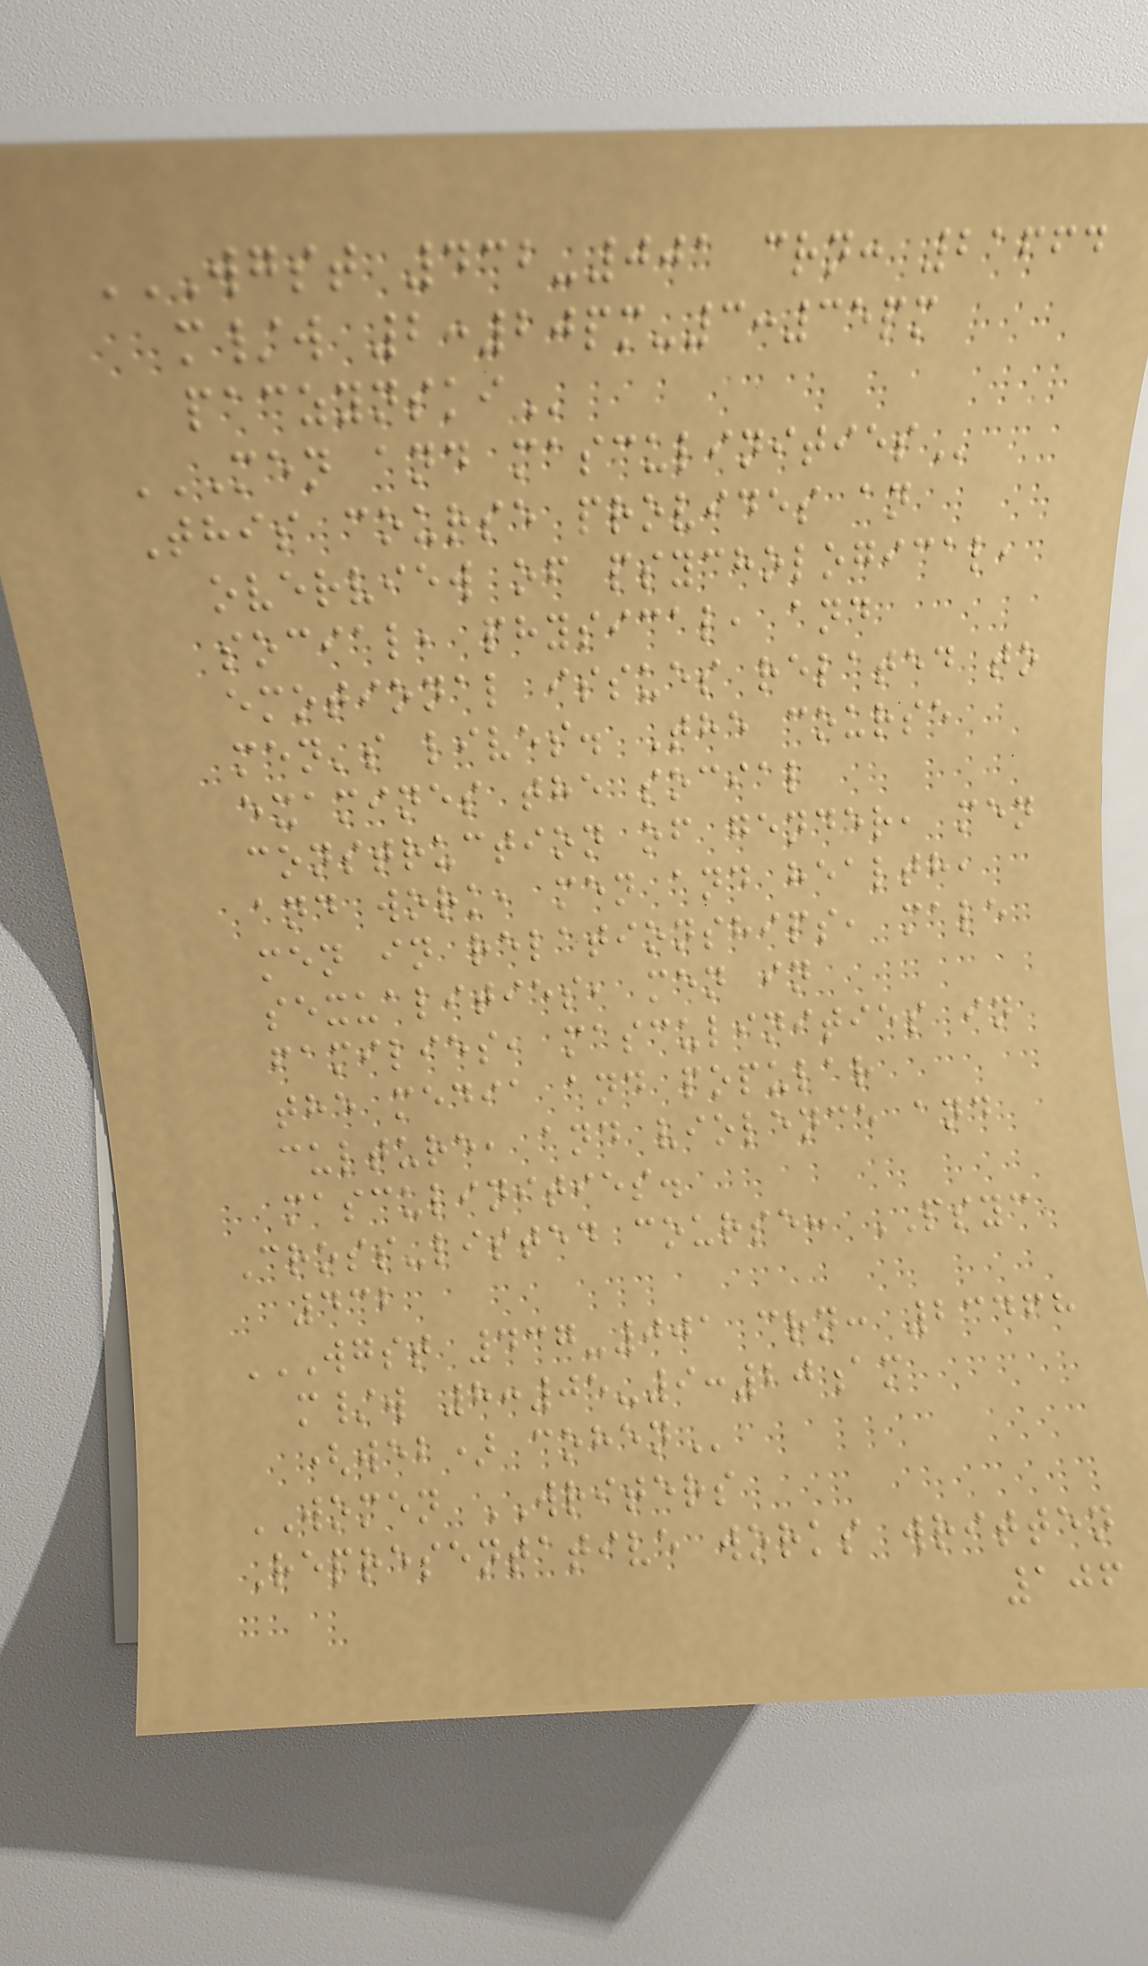WGST 432-001 CRN: 21664
M/W 2:20PM-3:35PM
PACZYNSKI
MEN AND MASCULINITIES
This course provides an
overview of psychological,
social, physical, and
emotional issues related to
men's lives. The course
examines the social
construction of gender, men
and work, men and health,
men in relationships, male
sexualities, men in
families, masculinities in
the media and popular
culture, and violence and
masculinities.
Cross-listed course: PSYC
432
WGST 437-001 CRN: 23468
M/W 8:05-9:20AM
(WEB) COHEN
WOMEN WRITERS
Representative works written
106
